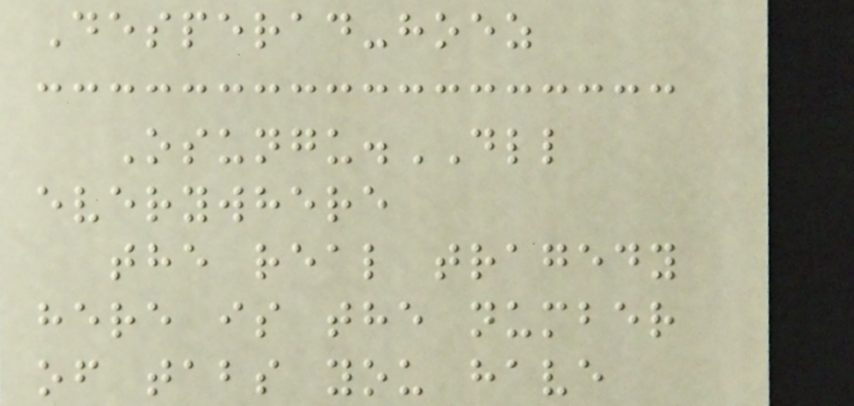Desperad-hoez
Osungu.DLL
everywhere
the real tragedy
here is the number
of tabs you have
